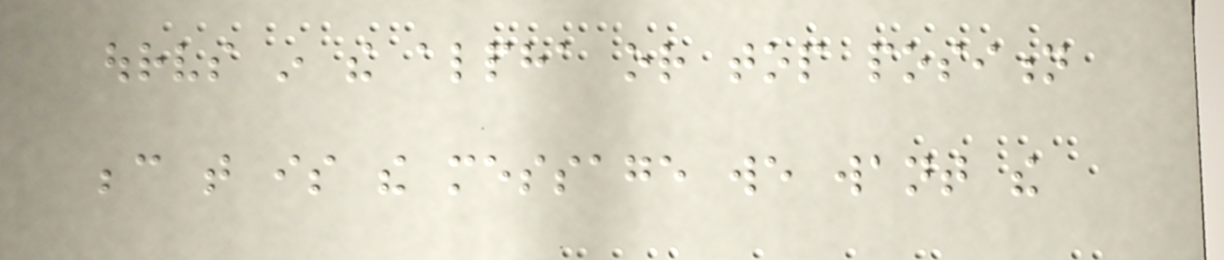ourselves in the alpha or top position
because that is the message we want the
